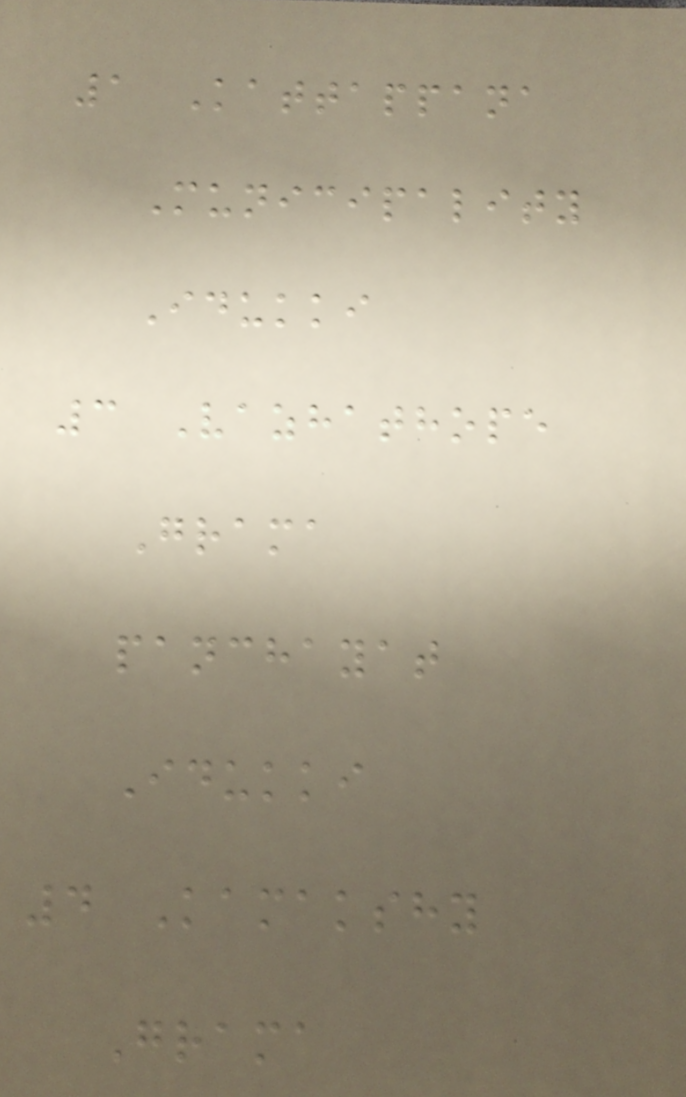1 Kattappana
Municipality
Idukki
3 Vazhathope
Grama
panchayat
Idukki
4 Kamakshy
Grama
